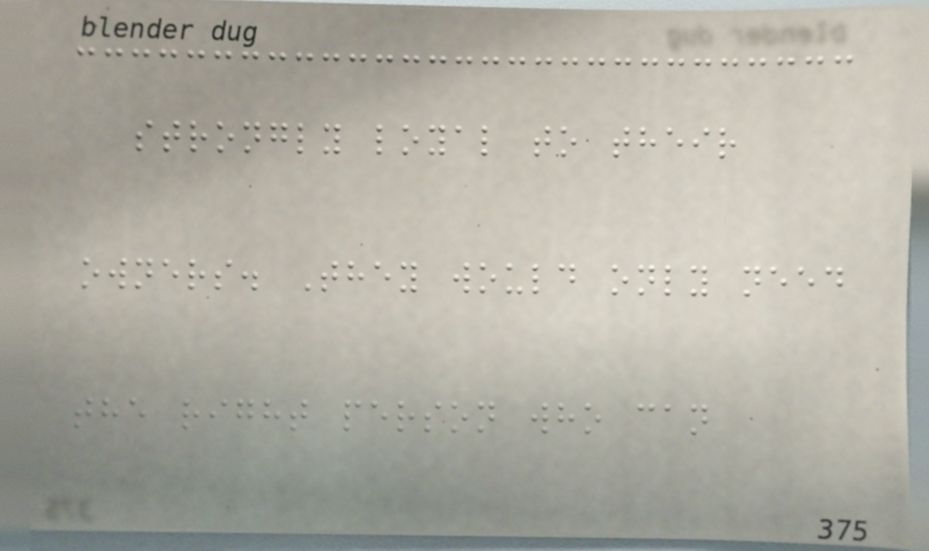strongly loyal to their
owners. They would only need
the right person who can
